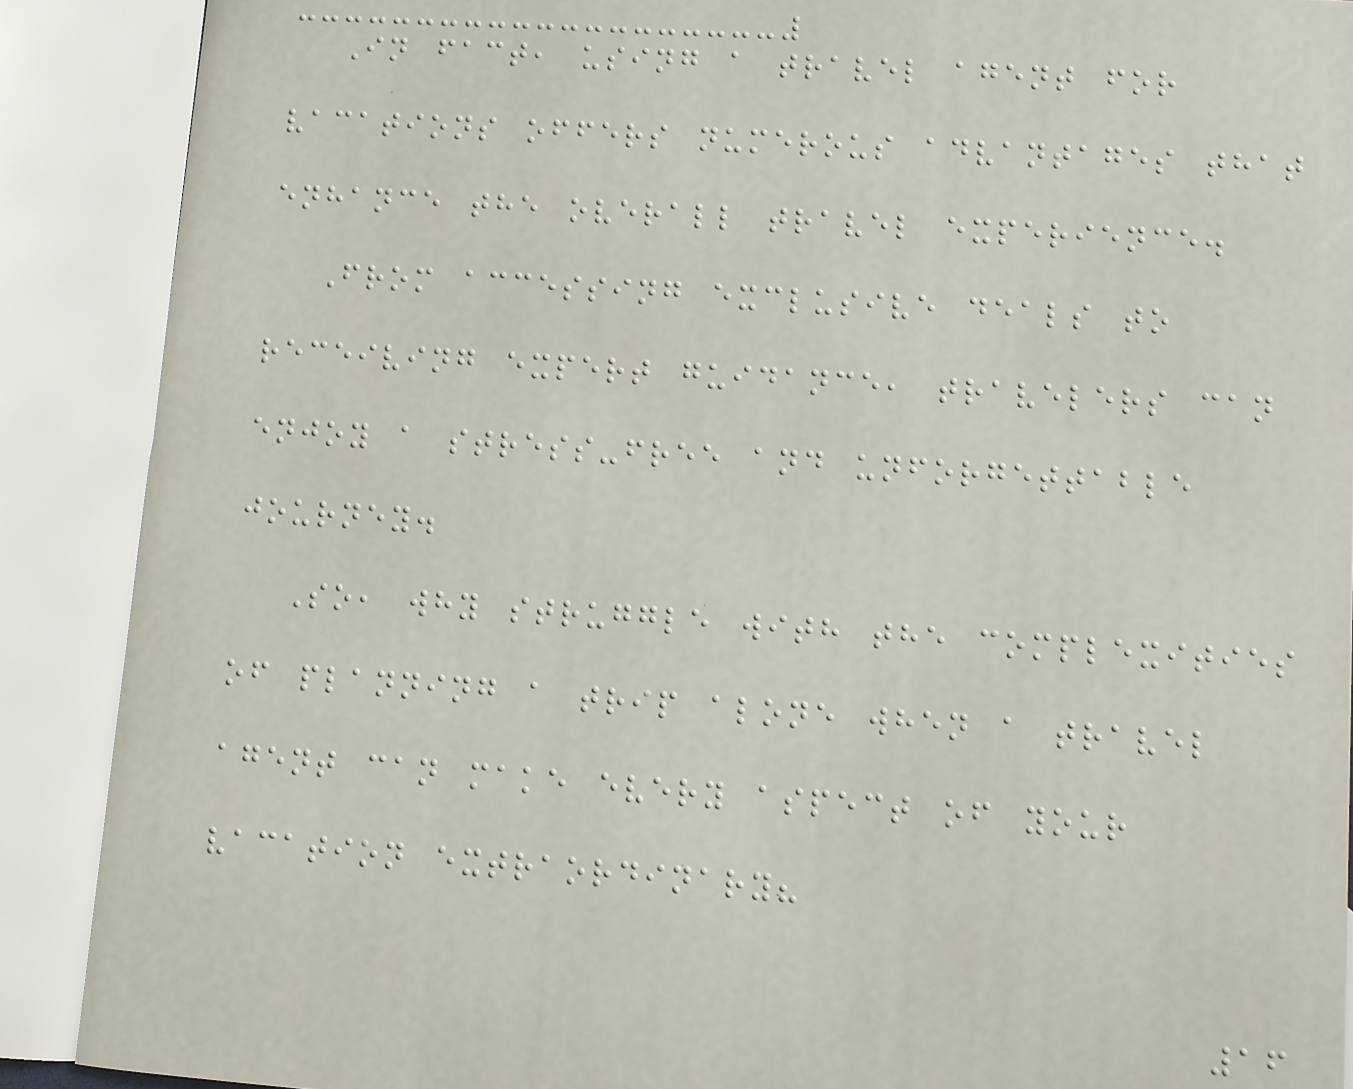In fact, using a travel agent for
vacations offers numerous advantages that
enhance the overall travel experience.
From accessing exclusive deals to
receiving expert guidance, travelers can
enjoy a stress-free and unforgettable
journey.
So, why struggle with the complexities
of planning a trip alone when a travel
agent can make every aspect of your
vacation extraordinary?
16
